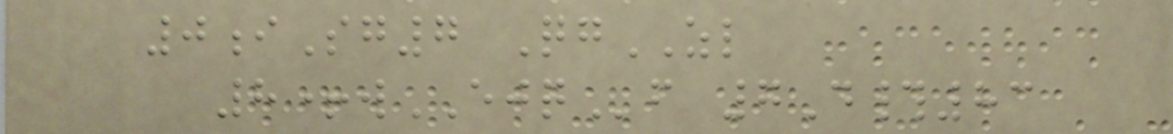0iSg7 QgZL
8+wEJQf 7D#83
